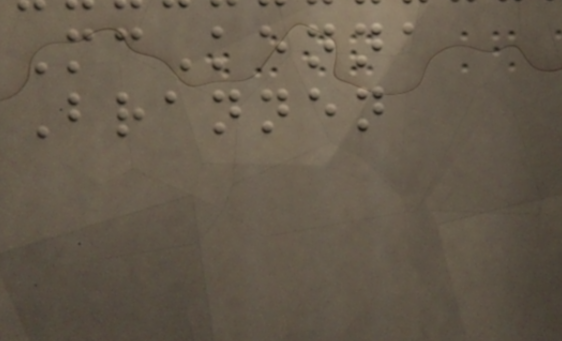McKenna
Brannen
